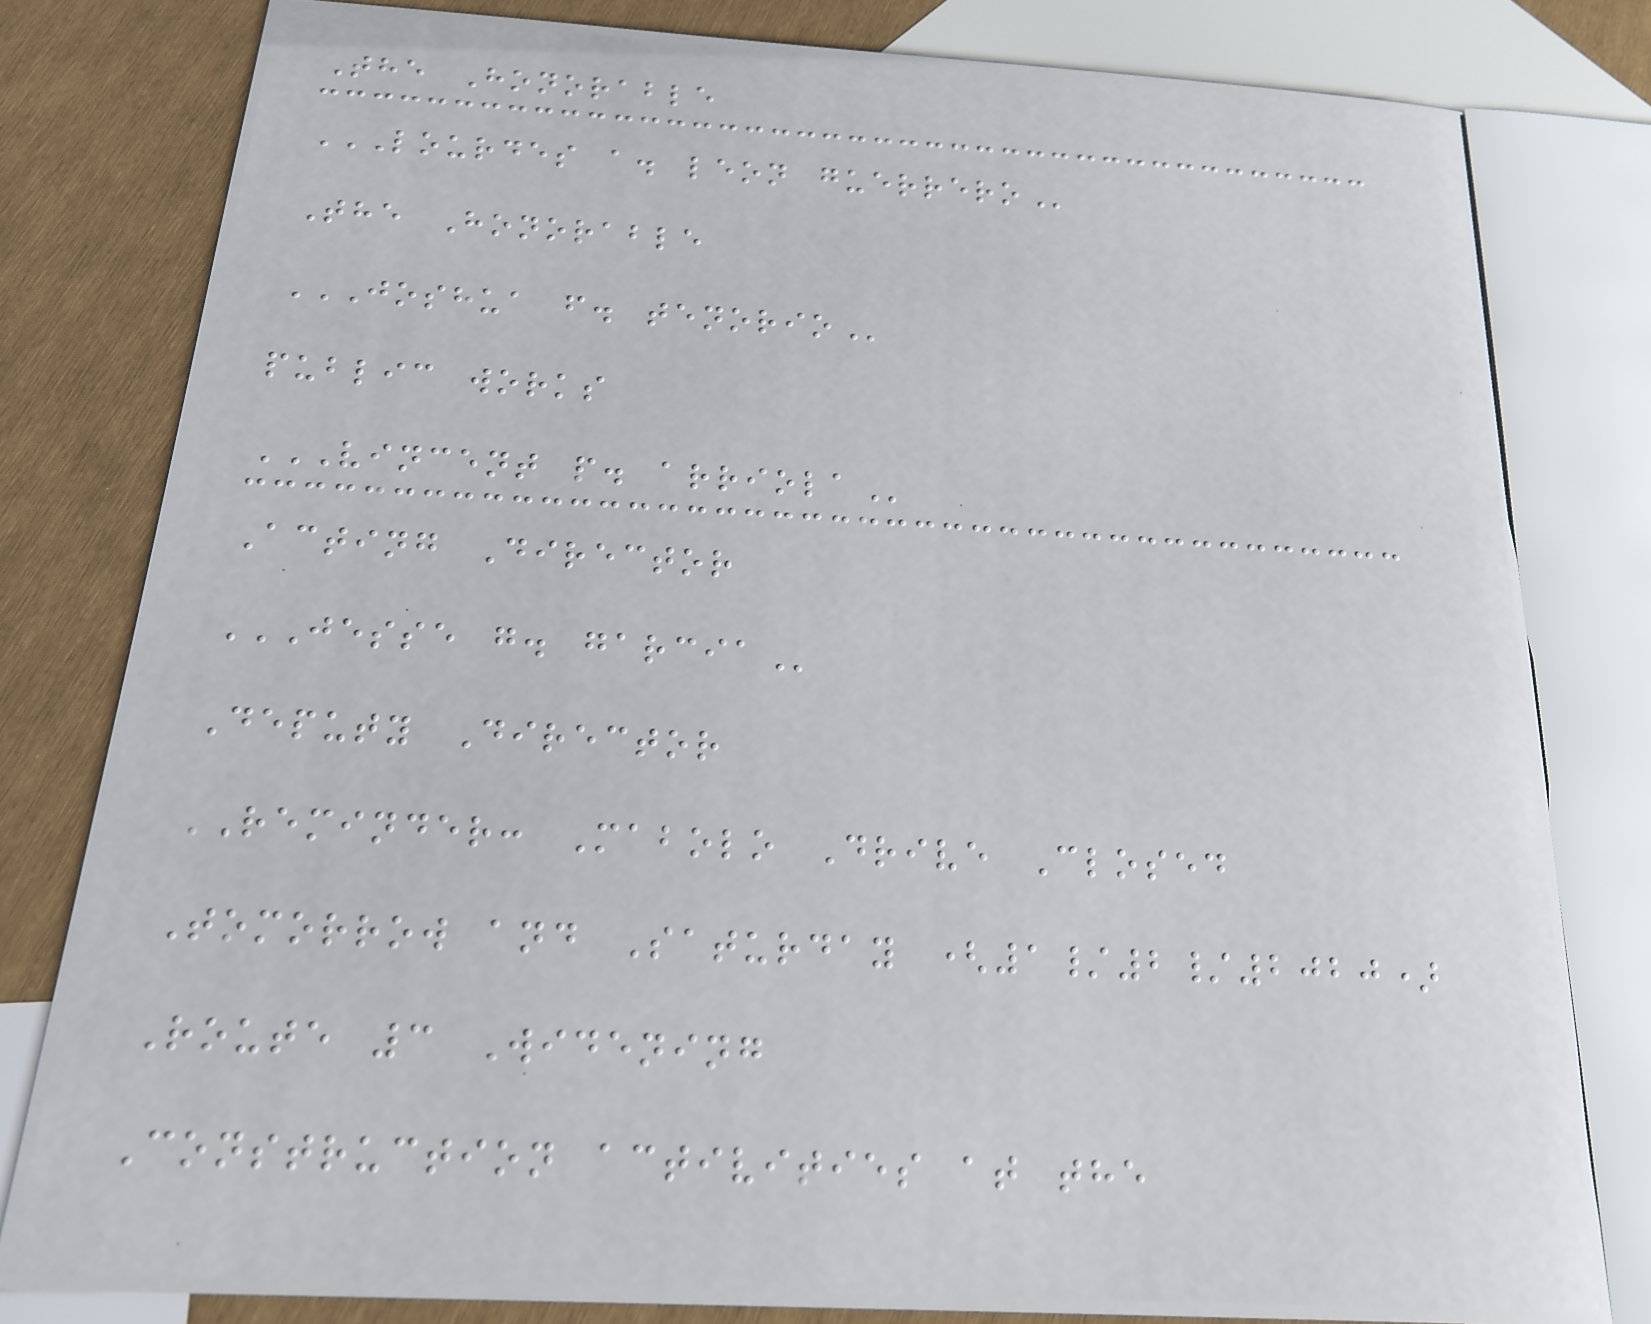The Honorable
LOURDES A. LEON GUERRERO
The Honorable
JOSHUA F. TENORIO
public works
VINCENT P. ARRIOLA
Acting Director
JESSE G. GARCIA
Deputy Director
REMINDER: Mabolo Drive Closed
Tomorrow and Saturday (1/2/2020)
Route 3 Widening
Construction activities at the
